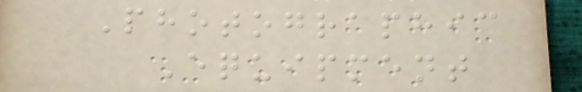Photographic
Equipment
